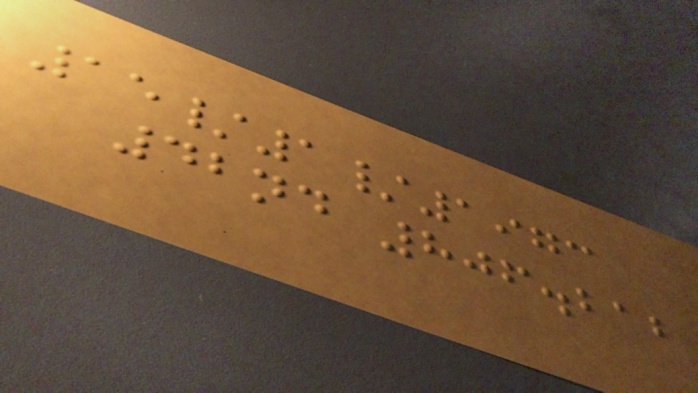15/1/1973
42nd 806.212
